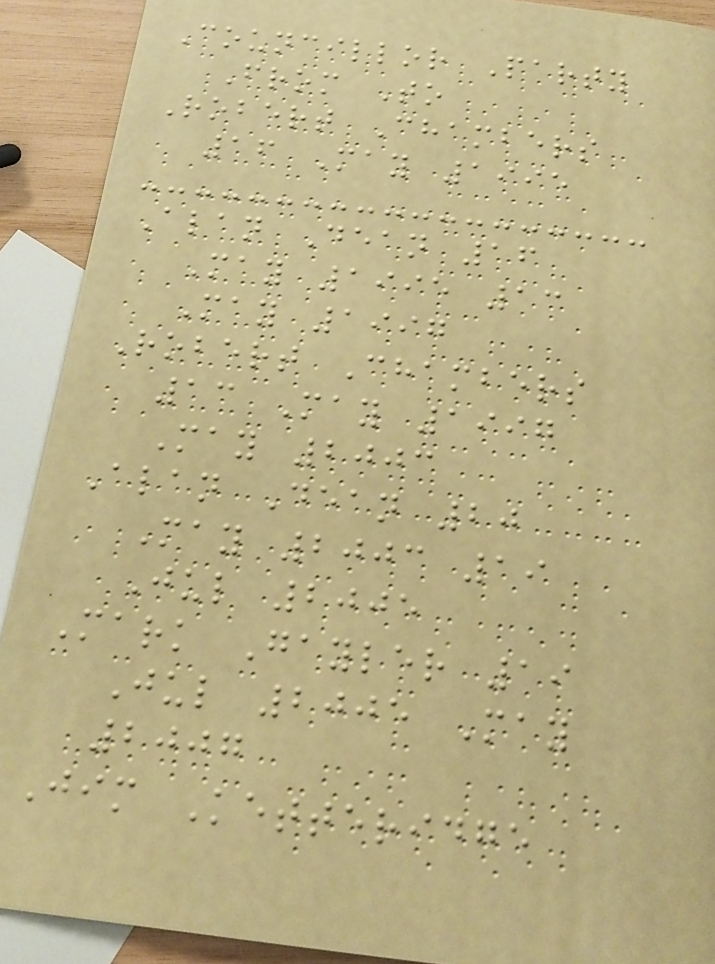Councillor Party
From To
Robert Chambers
16 May 1995
Alan Dean 16
May 1995 13
May 1997
Robert Chambers
13 May 1997
May 2003
Alan Dean 20
May 2003 19
Jul 2005
Mark Gayler 19
Jul 2005 May
2007
Jim Ketteridge
